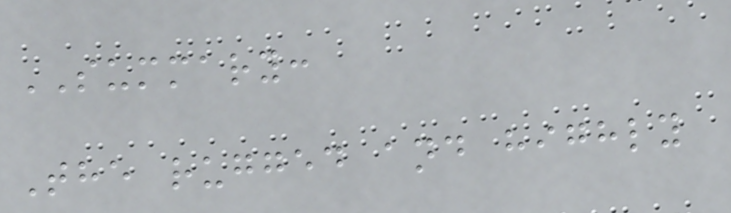SUMMARY:
The rugged and highly
